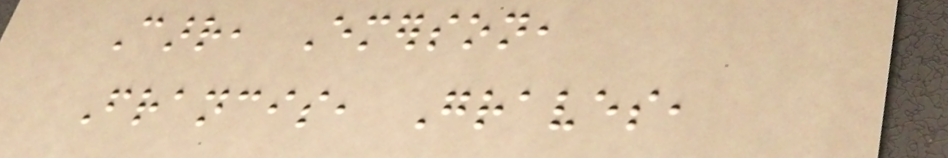Carr, Emerson,
Francis, Graves,
